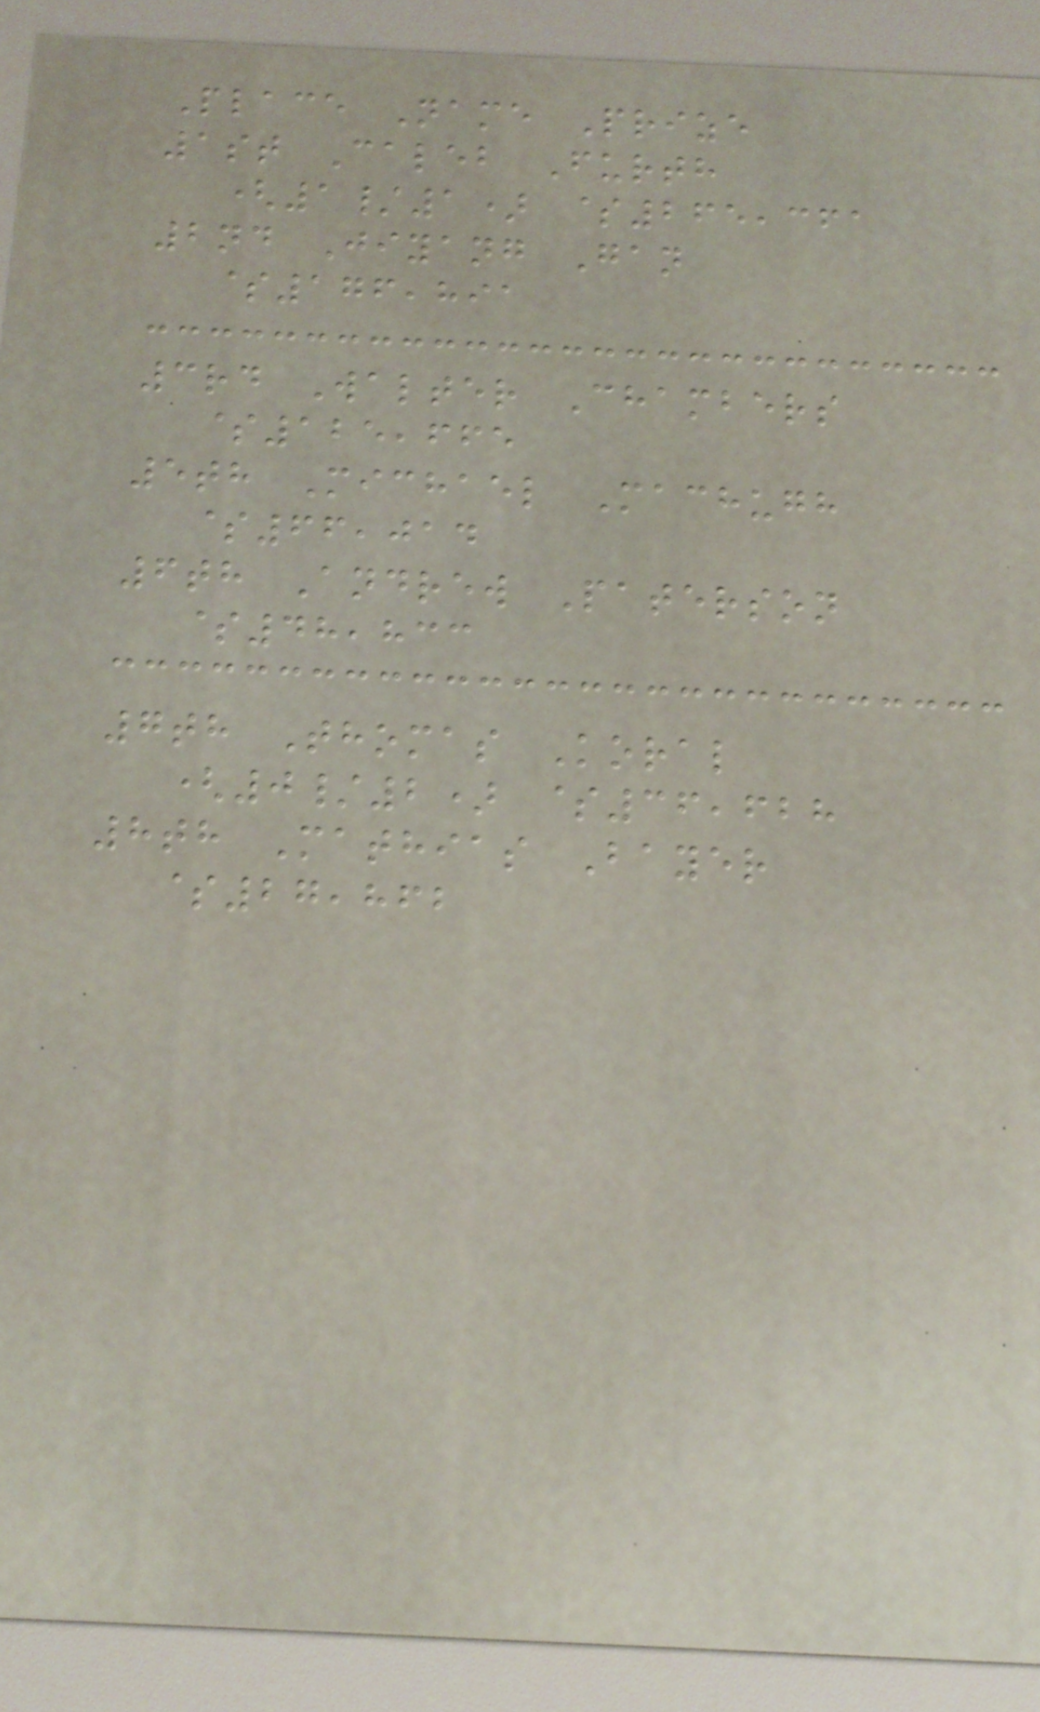Place Name Prize
1st Caleb Furth
(1/1) $265,361
2nd Jiyang Gan
$176,891
3rd Walter Chambers
$125,665
5th Michael Machugh
$66,014
6th Andrew Paterson
$48,833
7th Thomas Koral
(0/2) $36,628
8th Mathias Bayer
$27,862
